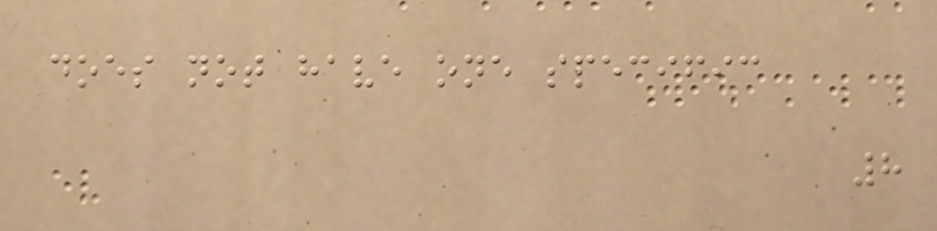does not have one specific
8
